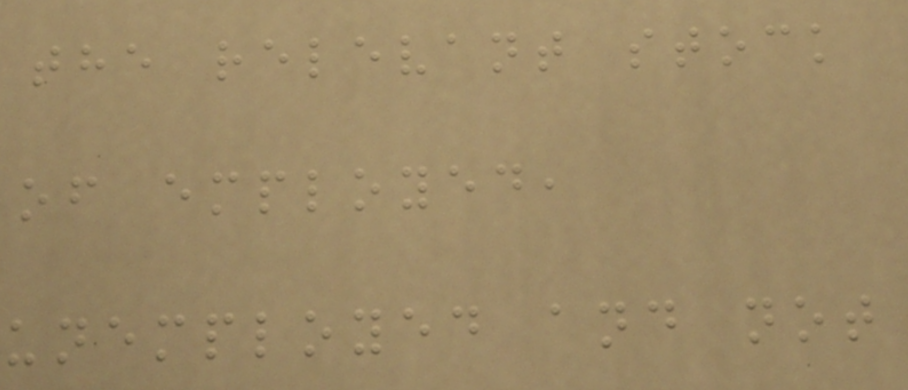the relevant stock
of employed,
unemployed and not
